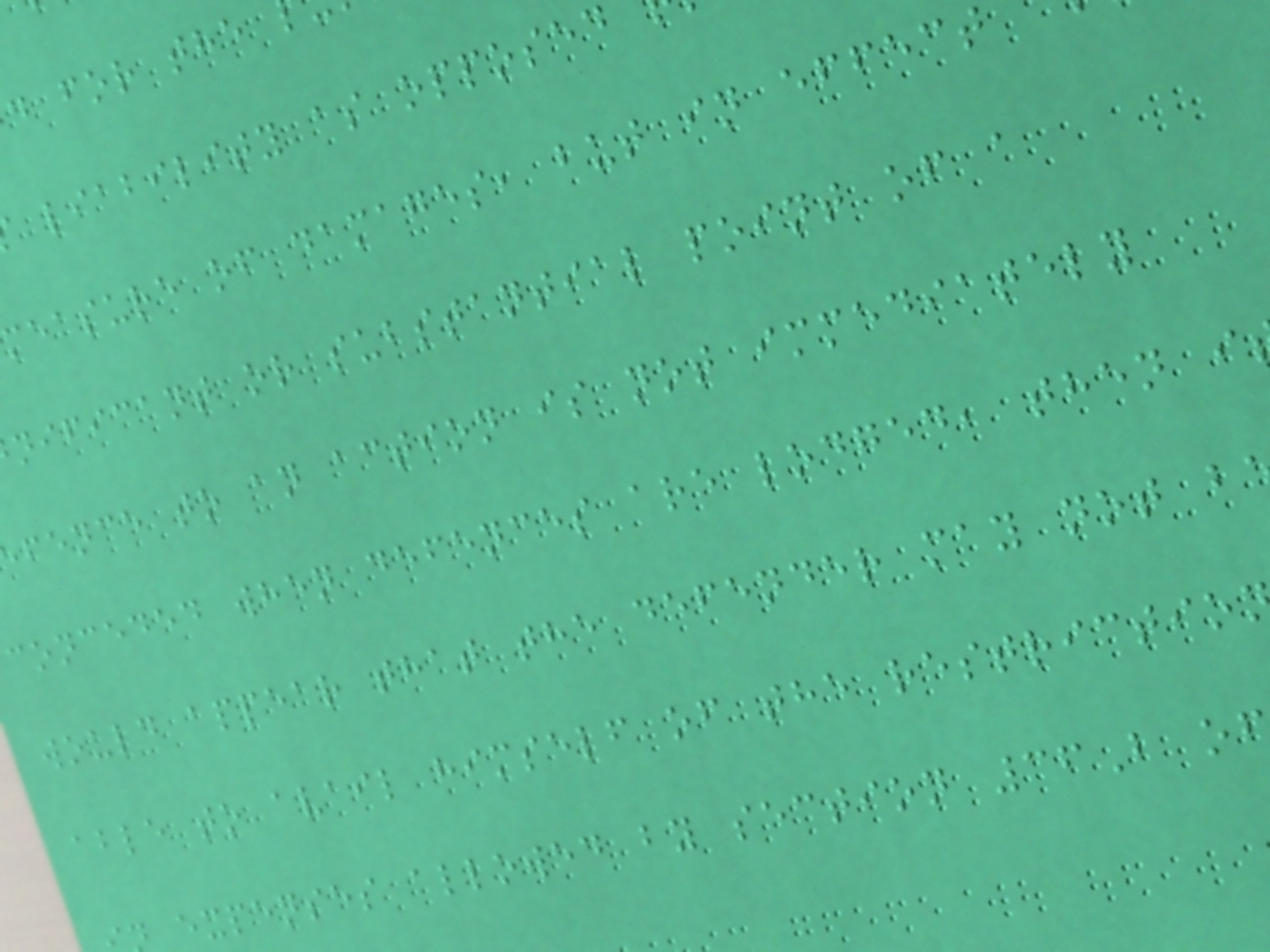liability as opposed
measure of damages, but in effect
nificant or substantial point of a
fence to an action is not immediately
conceded when defences are lodged, then i
would appear that the defender may not b
able to avail himself of the restrictio
expenses allowed by section 36B o
